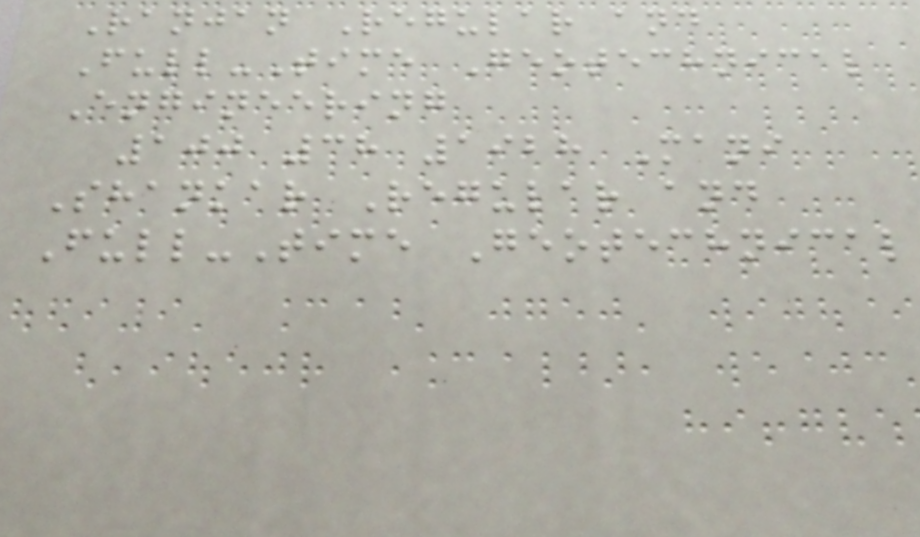Ranjan Regular and
Full-Time Geotechnical
Engineering
100 38 1928 Mani
Shankar Regular and
Full-Time Geotechnical
